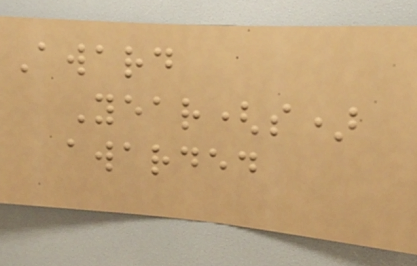Award
Year(s)
awarded
